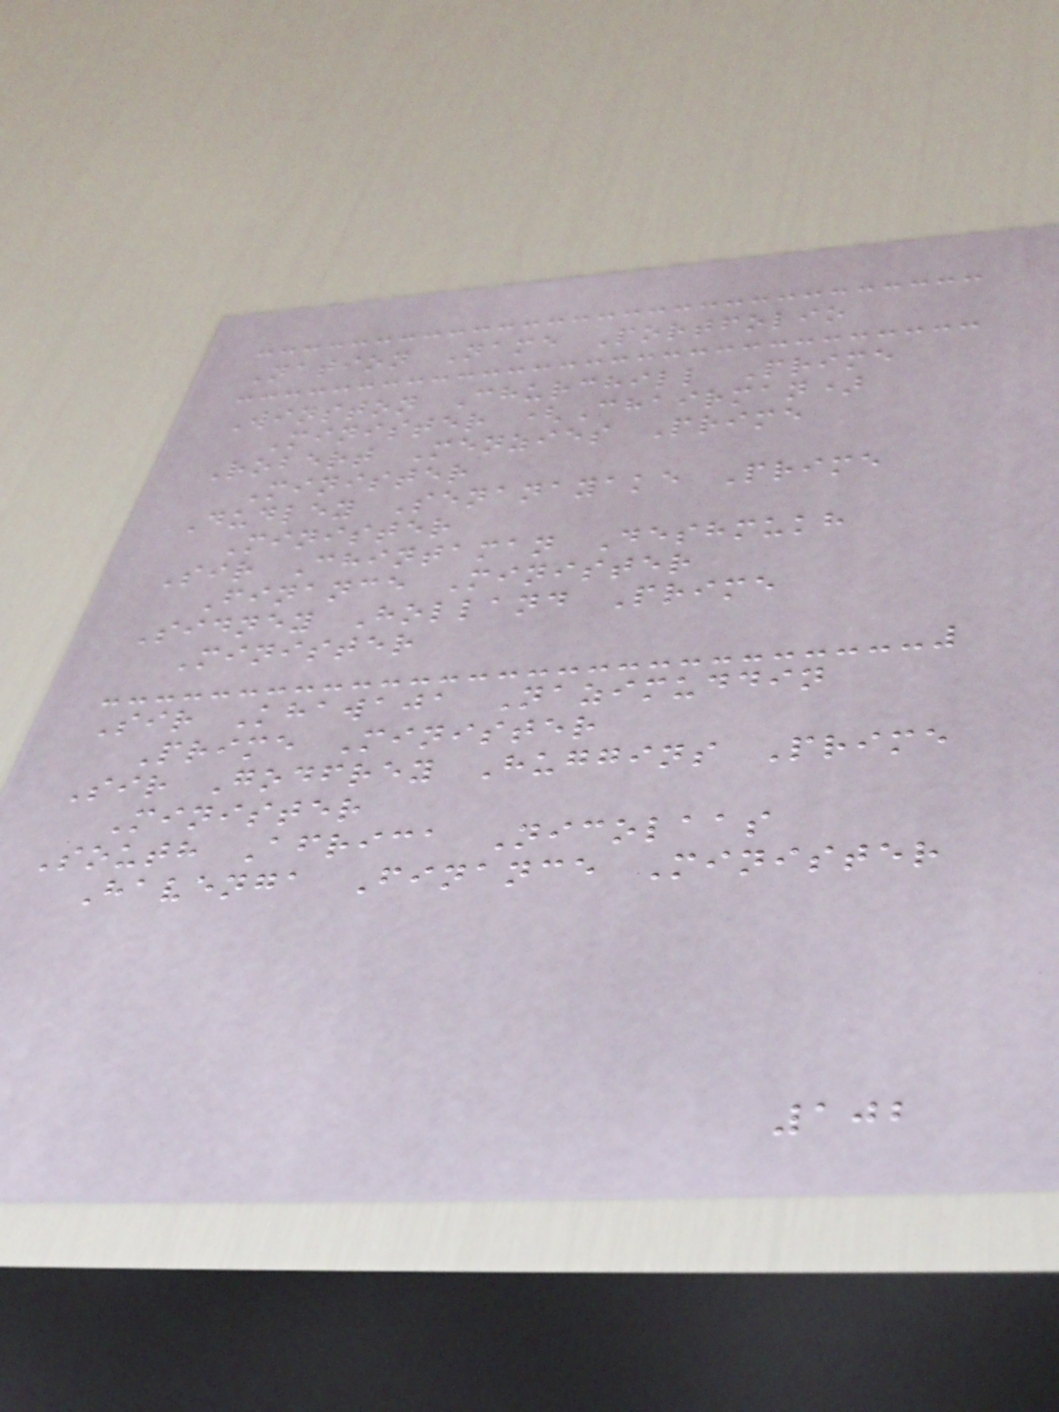Nation Name Portfolio
Winston Churchill Prime
Minister (Chairman)
Robert Menzies Prime
Minister
Dudley Senanayake Prime
Minister
Sir Chintaman Deshmukh
Finance Minister
Sidney Holland Prime
Minister
Sir Khawaja Nazimuddin
Prime Minister
Sir Godfrey Huggins Prime
Minister
South Africa Nicolaas
Havenga Finance Minister
102
